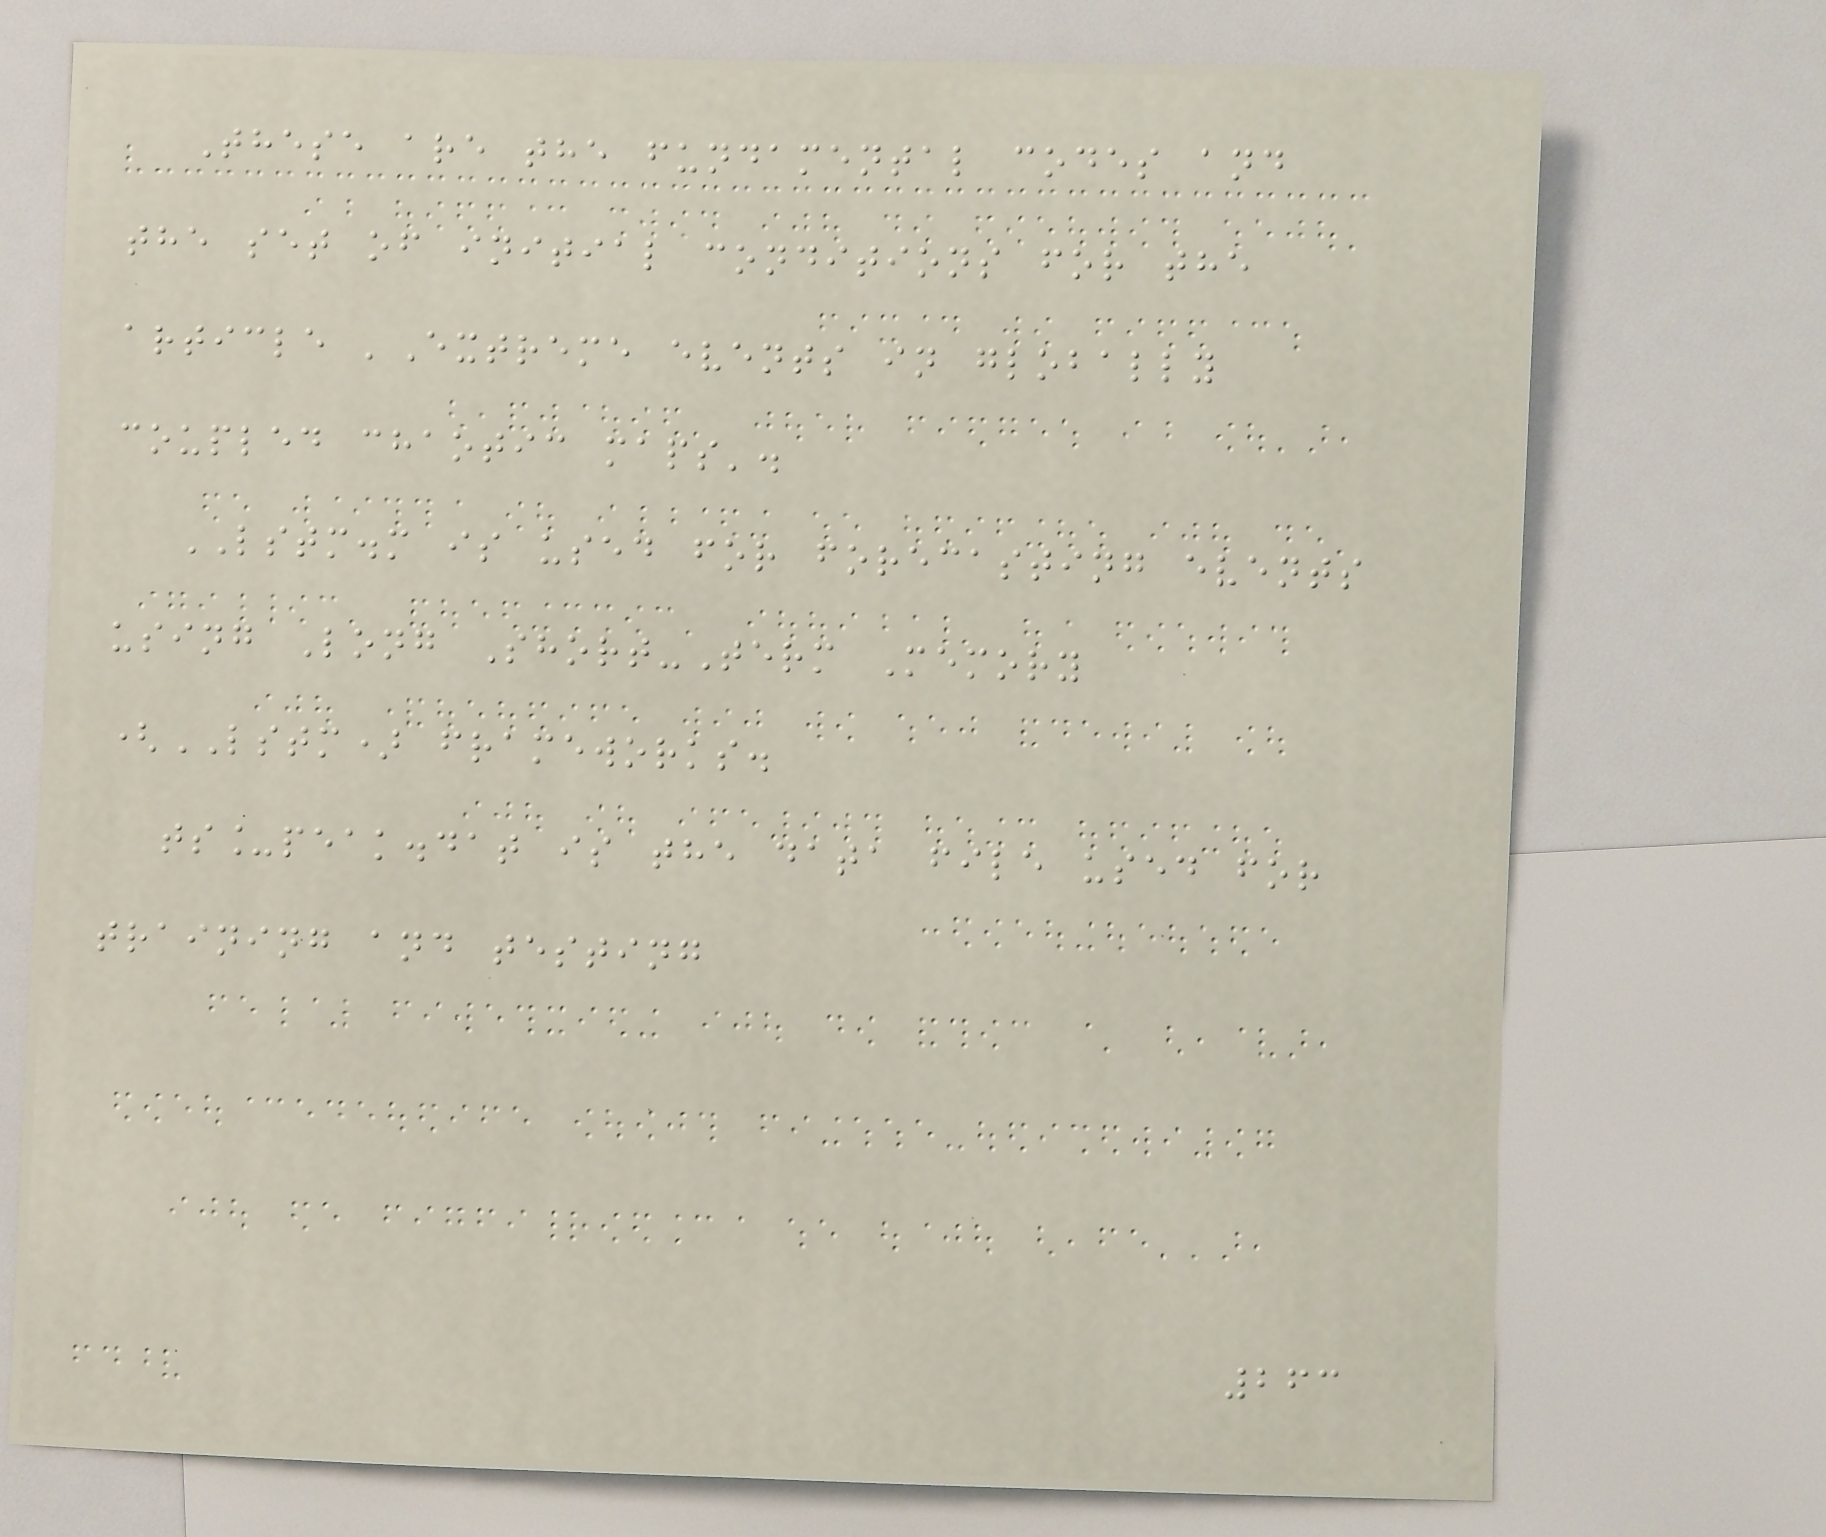These are the fundamental codes and
the set of initial conditions for the
article 'Extreme events in globally
coupled chaotic maps'.
LSTM.m is used for forecasting events
using Long Short-Term Memory
(LSTM) frameworks.
ts_peak.dat is the data file used for
training and testing
263
